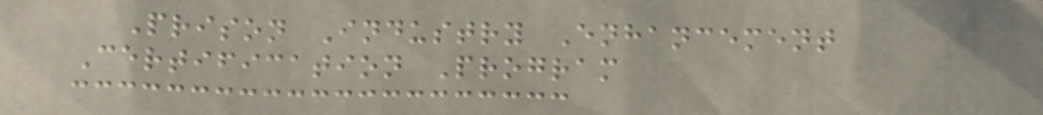Prison Industry Enhancement
Certification Program
